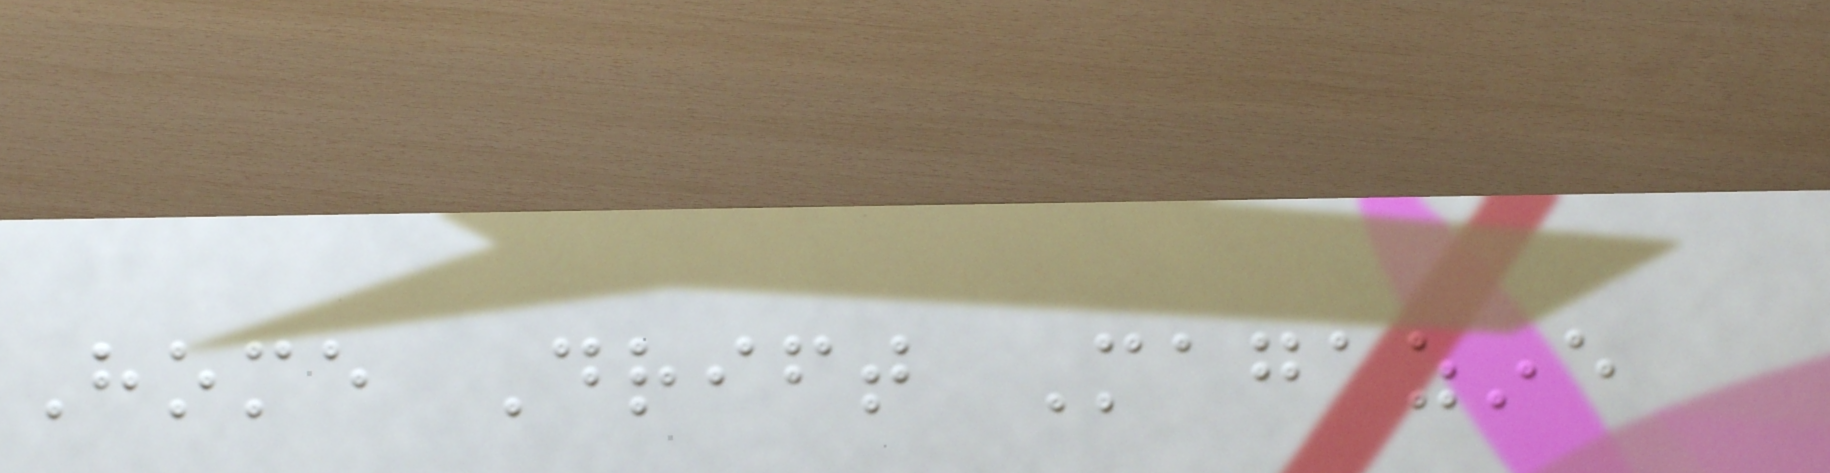Home Drift Magazine
